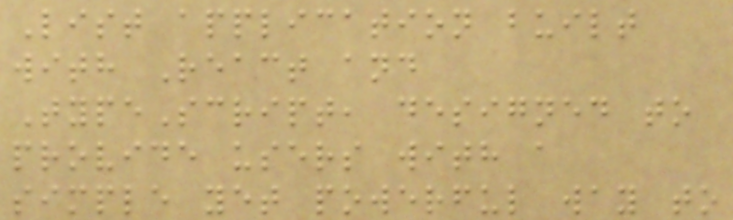List application built
with React and
TypeScript, designed to
provide users with a
simple yet powerful way to
